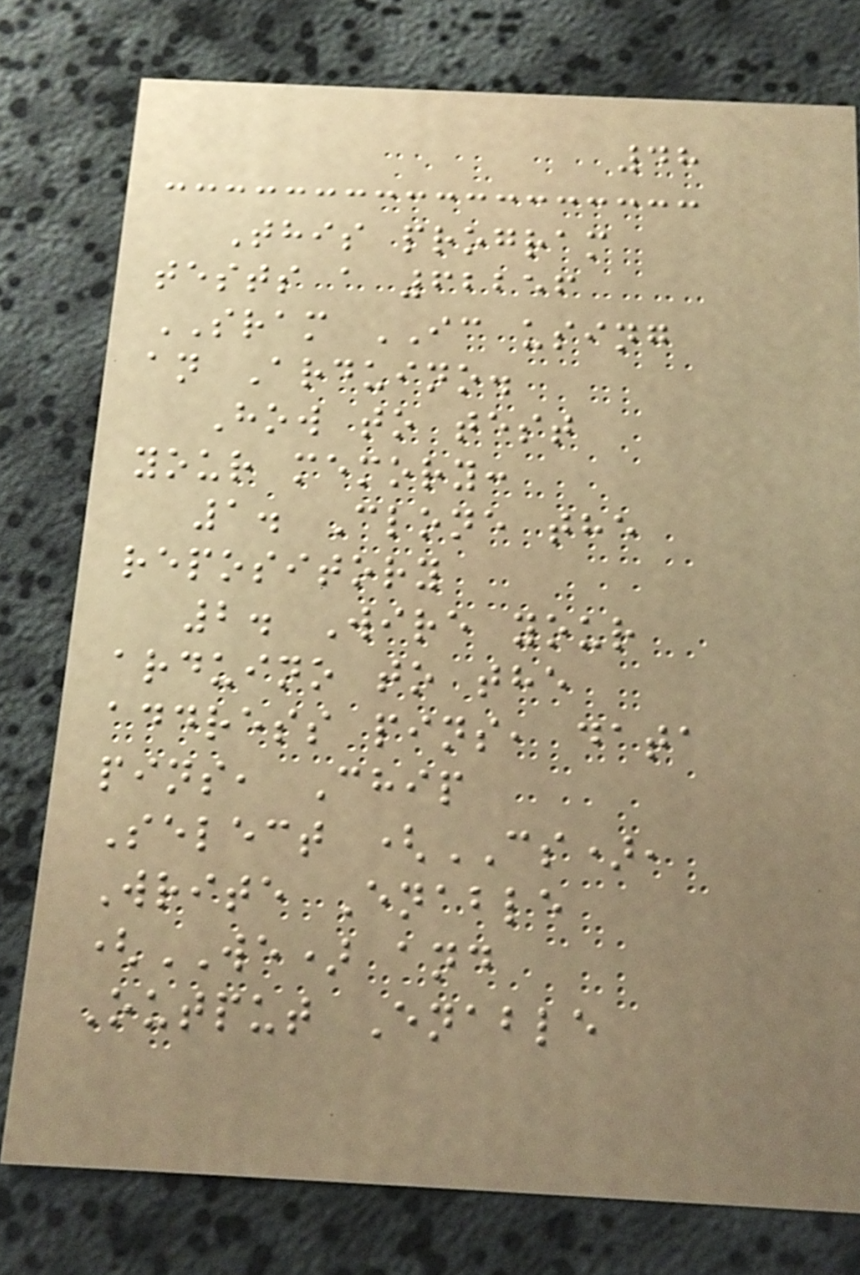48
This program
tests a 62256
SRAM IC using
an Arduino.
How to test
your memory:
1. Clone the
repository
2. Wire your
arduino to the
address pins, data
pins, Chip
Select (CS),
Write Enable
(WE) and
Output Enable
